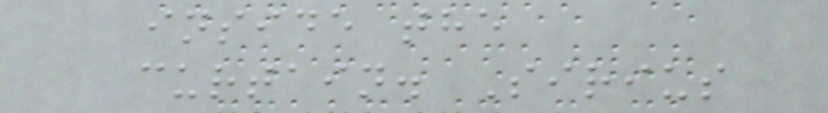inside the
curtain. Sirius
